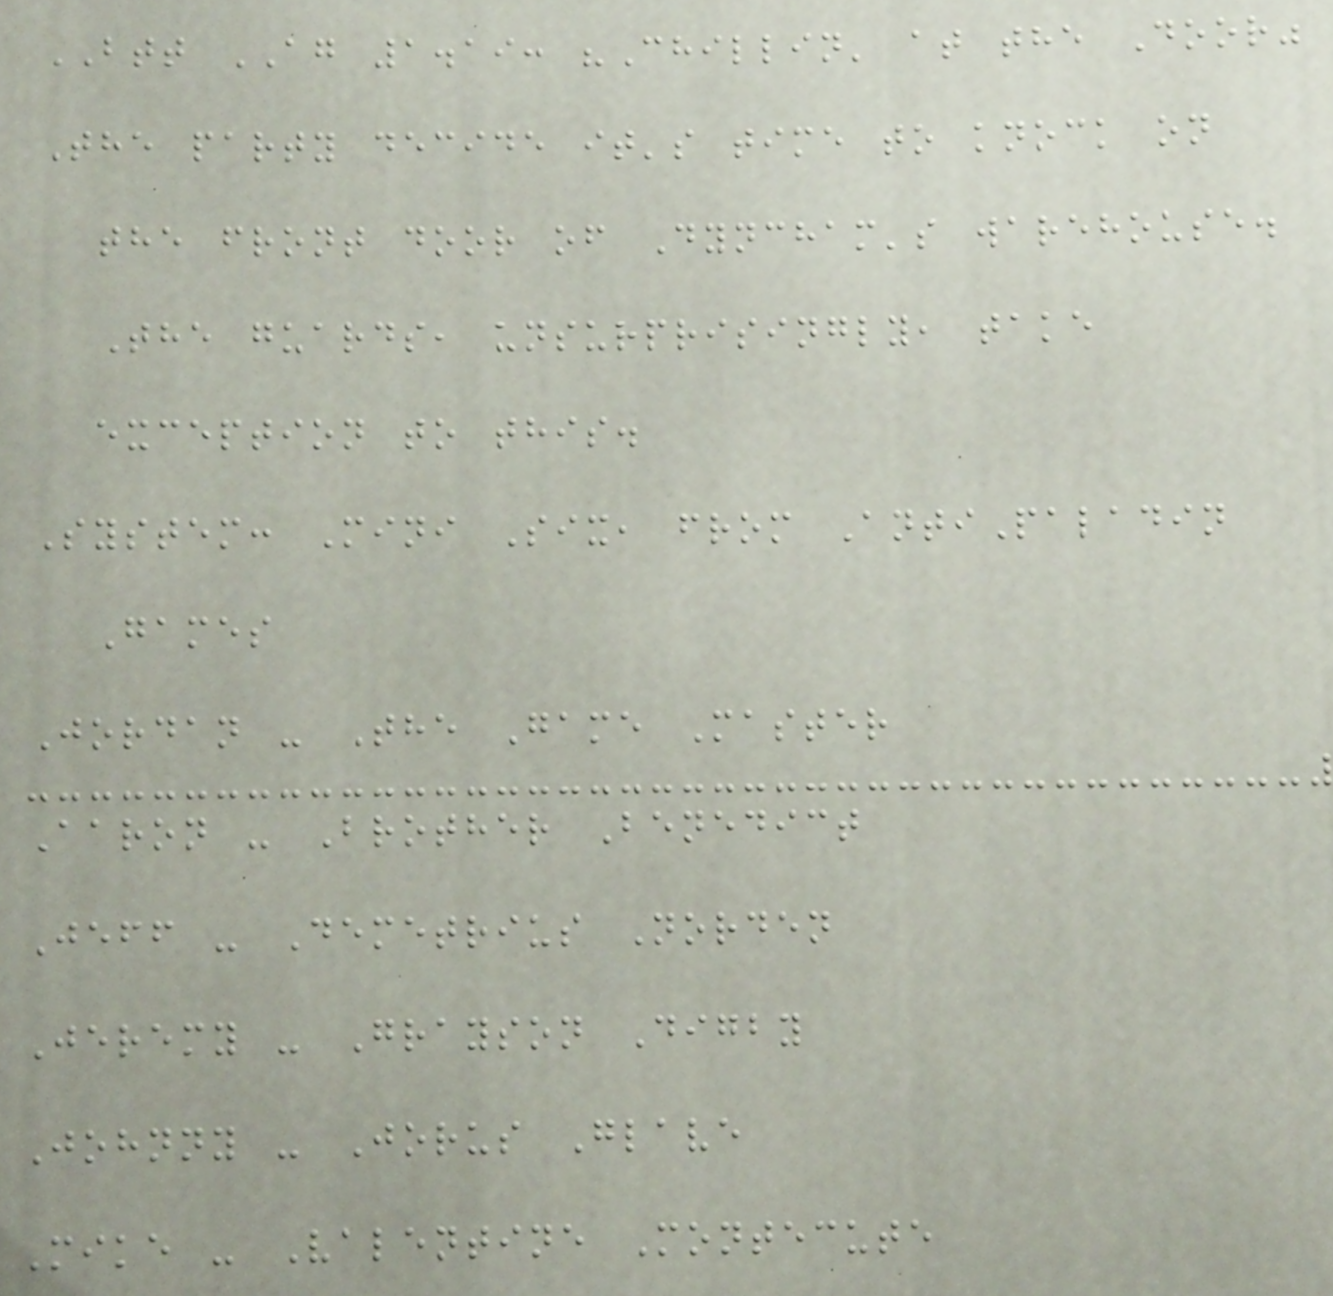BTT AG 1.19: "Chillin' at the Door"
The party decide it's time to knock on
the front door of Dyncham's warehouse.
The guards, unsurprisingly, take
exception to this.
System: Mini Six, from AntiPaladin
Games
Jordan - The Game Master
Aaron - Brother Benedict
Jeff - Demetrius Norden
Jeremy - Grayson Digby
Johnny - Jorus Glave
Mike - Valentine Montecute
